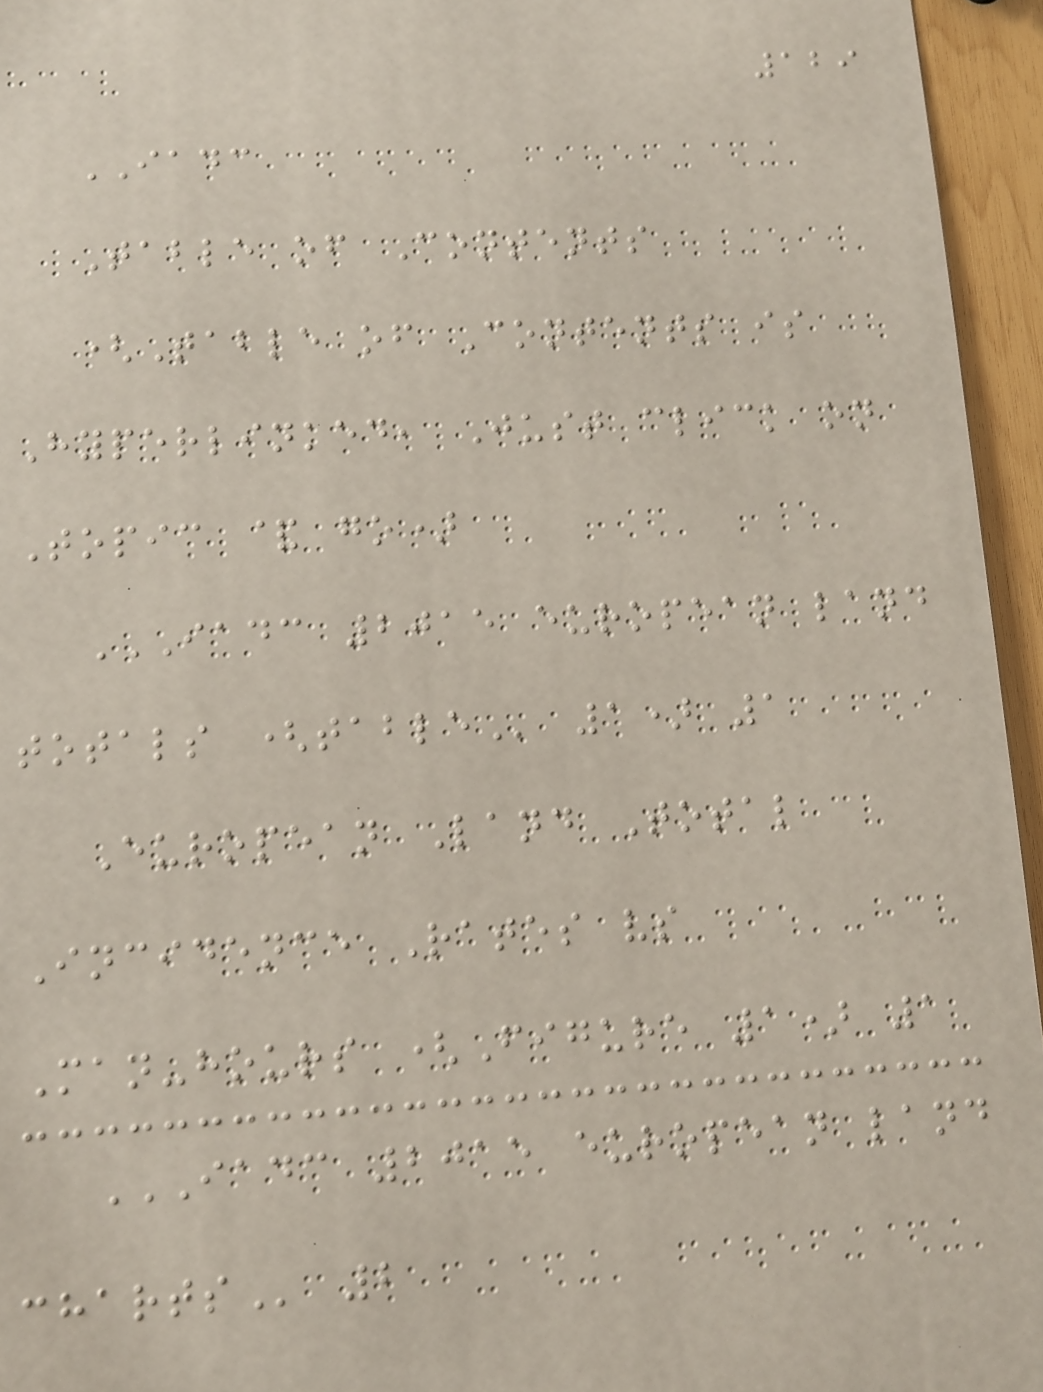129
IADC
Table of Contents
(Table of Contents is
Hyperlinked, Just click on
Topic & go)
IADC 2015 EUROPEAN LAND
TOTALS (TABLE 1) 1
European Land Total
Incidence Rates vs
Man-hours (Figure 1) 1
IADC 2015 EUROPEAN LAND
CHARTS 2
